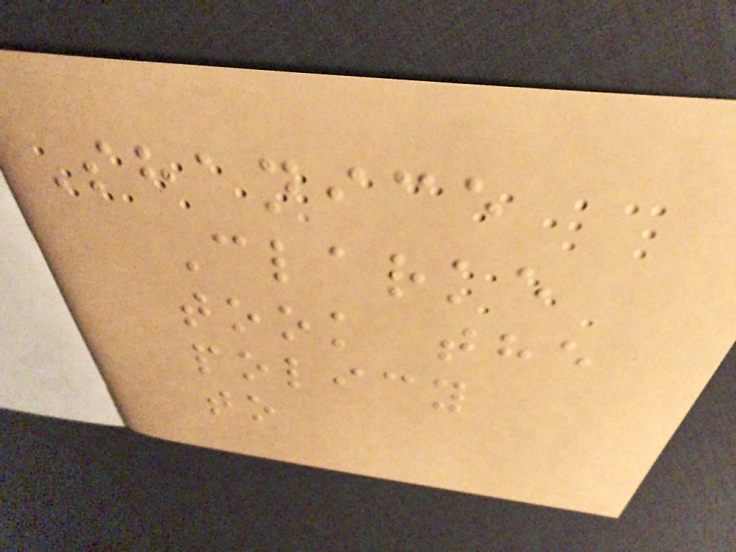Shanice
Clarke
took the
policy
to
